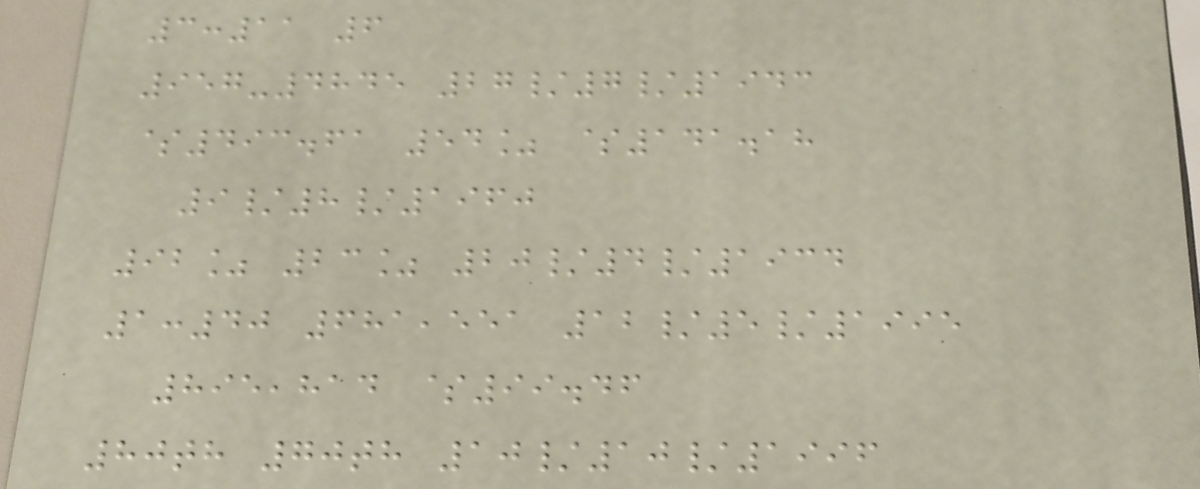3:11 6
957-4845 27/7/1943
$493.61 54% $141.18
9/8/1960
92% 23% 20/4/1934
1:40 681,551 12/5/1995
895,814 $99.46
80th 70th 10/10/1996
